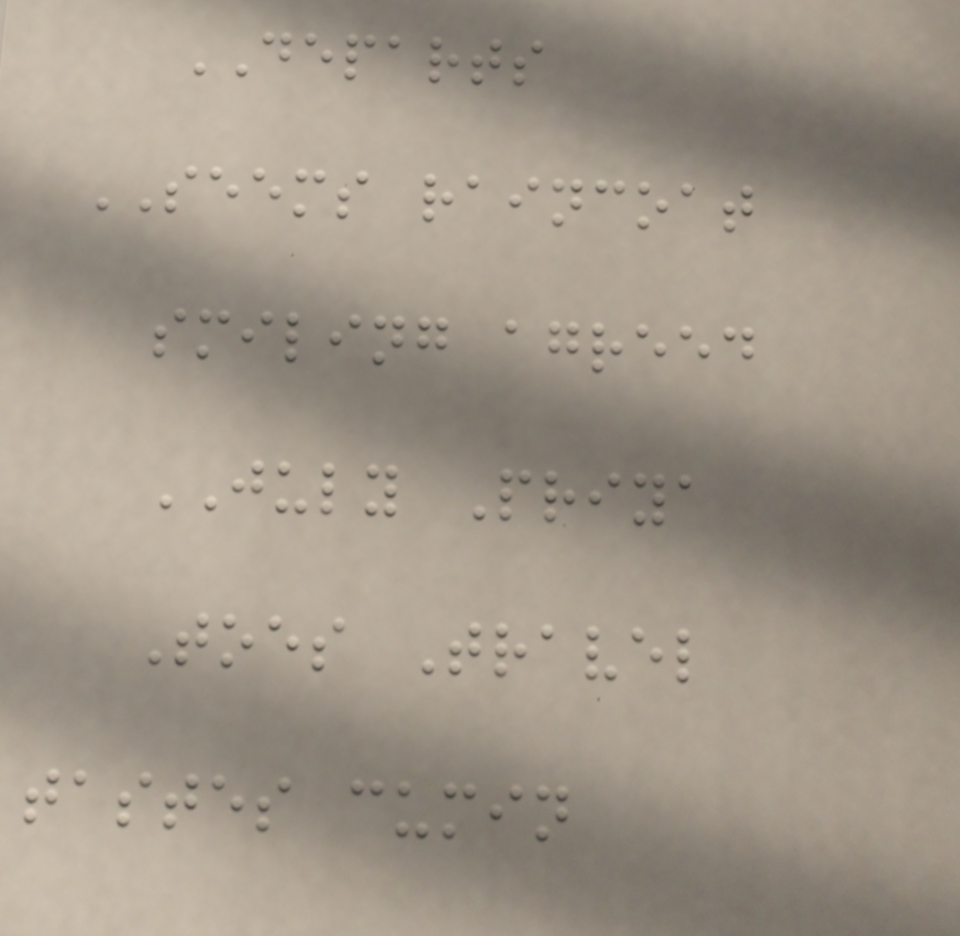DEPARTS
SEEMS raincoat
smiling agreed
JULY Priya
Toes Travel
tastes cumin
